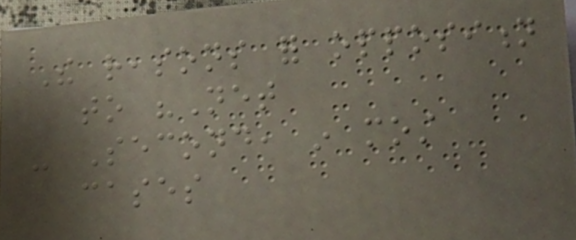The reasons for opposition
to "Net
- Second, in most
cases
